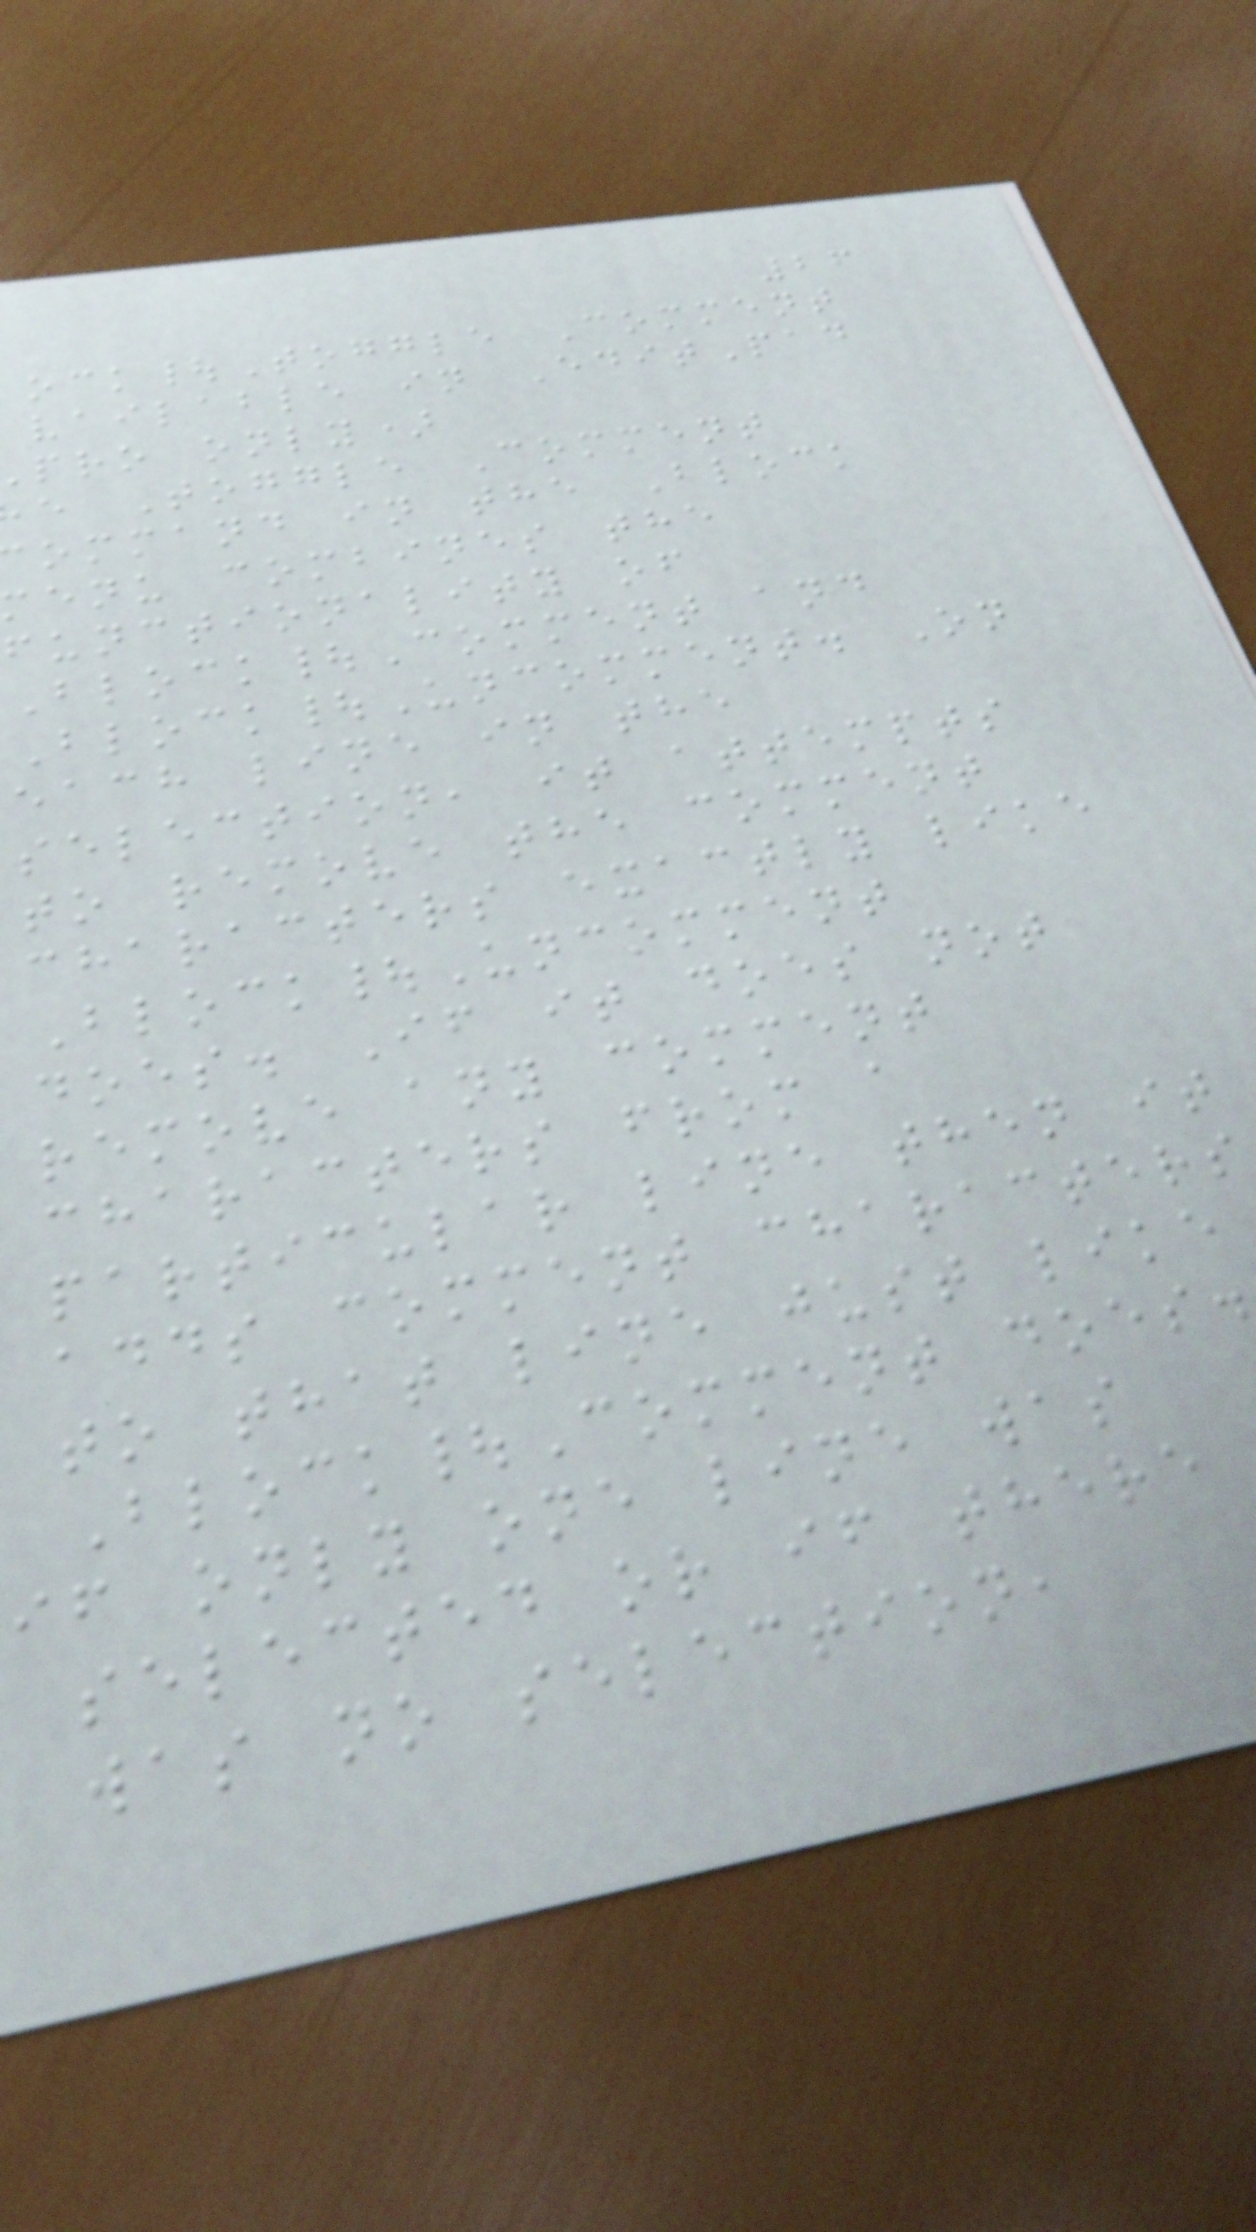26
ock|Toggle Comment
vailable in EditPad
pro only)
e Toggle Comment
ommand in the Block
enu combines the
functionality of
Block|Comment and
Block|Uncomment. On
each line in the
selection, it attempts
to remove the comment
characters exactly like
Block|Uncomment
does. If it does not
remove any comment
characters from a
particular line then it
adds comment characters
to that line just like
Block|Comment does.
if only one line was
selected or if there
was no selection,
